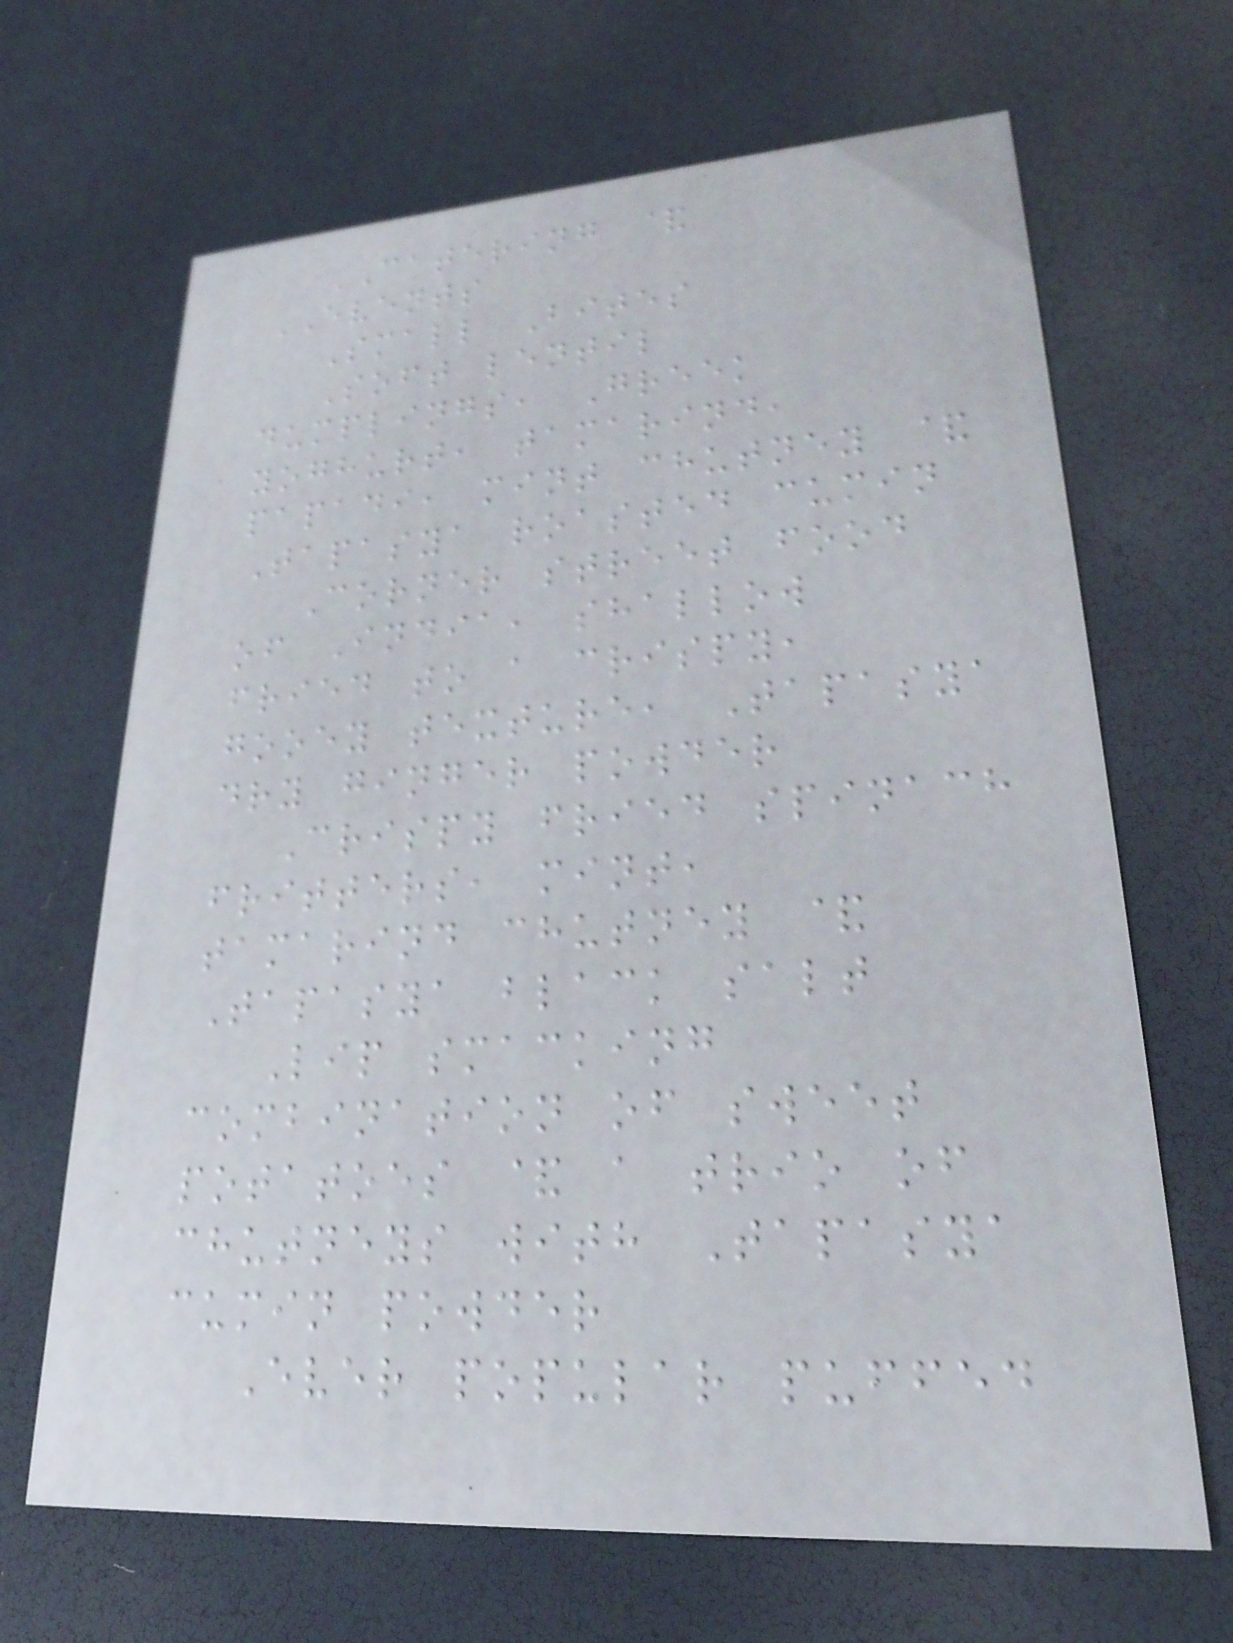CATERING &
EVENTS
Small Bites
Soft lentil
dumplings, Greek
yoghurt, tamarind,
papadi, mint chutney &
Tapasya roasted cumin
Corner street food
of India, shallow
fried to a crispy,
gooey texture, Tapasya
dry ginger powder
Crispy fried spinach
fritters, mint,
tamarind chutney &
Tapasya black salt
Lip smacking
combination of sweet
potatoes & a trio of
chutneys with Tapasya
cumin powder
Ever popular puffed
